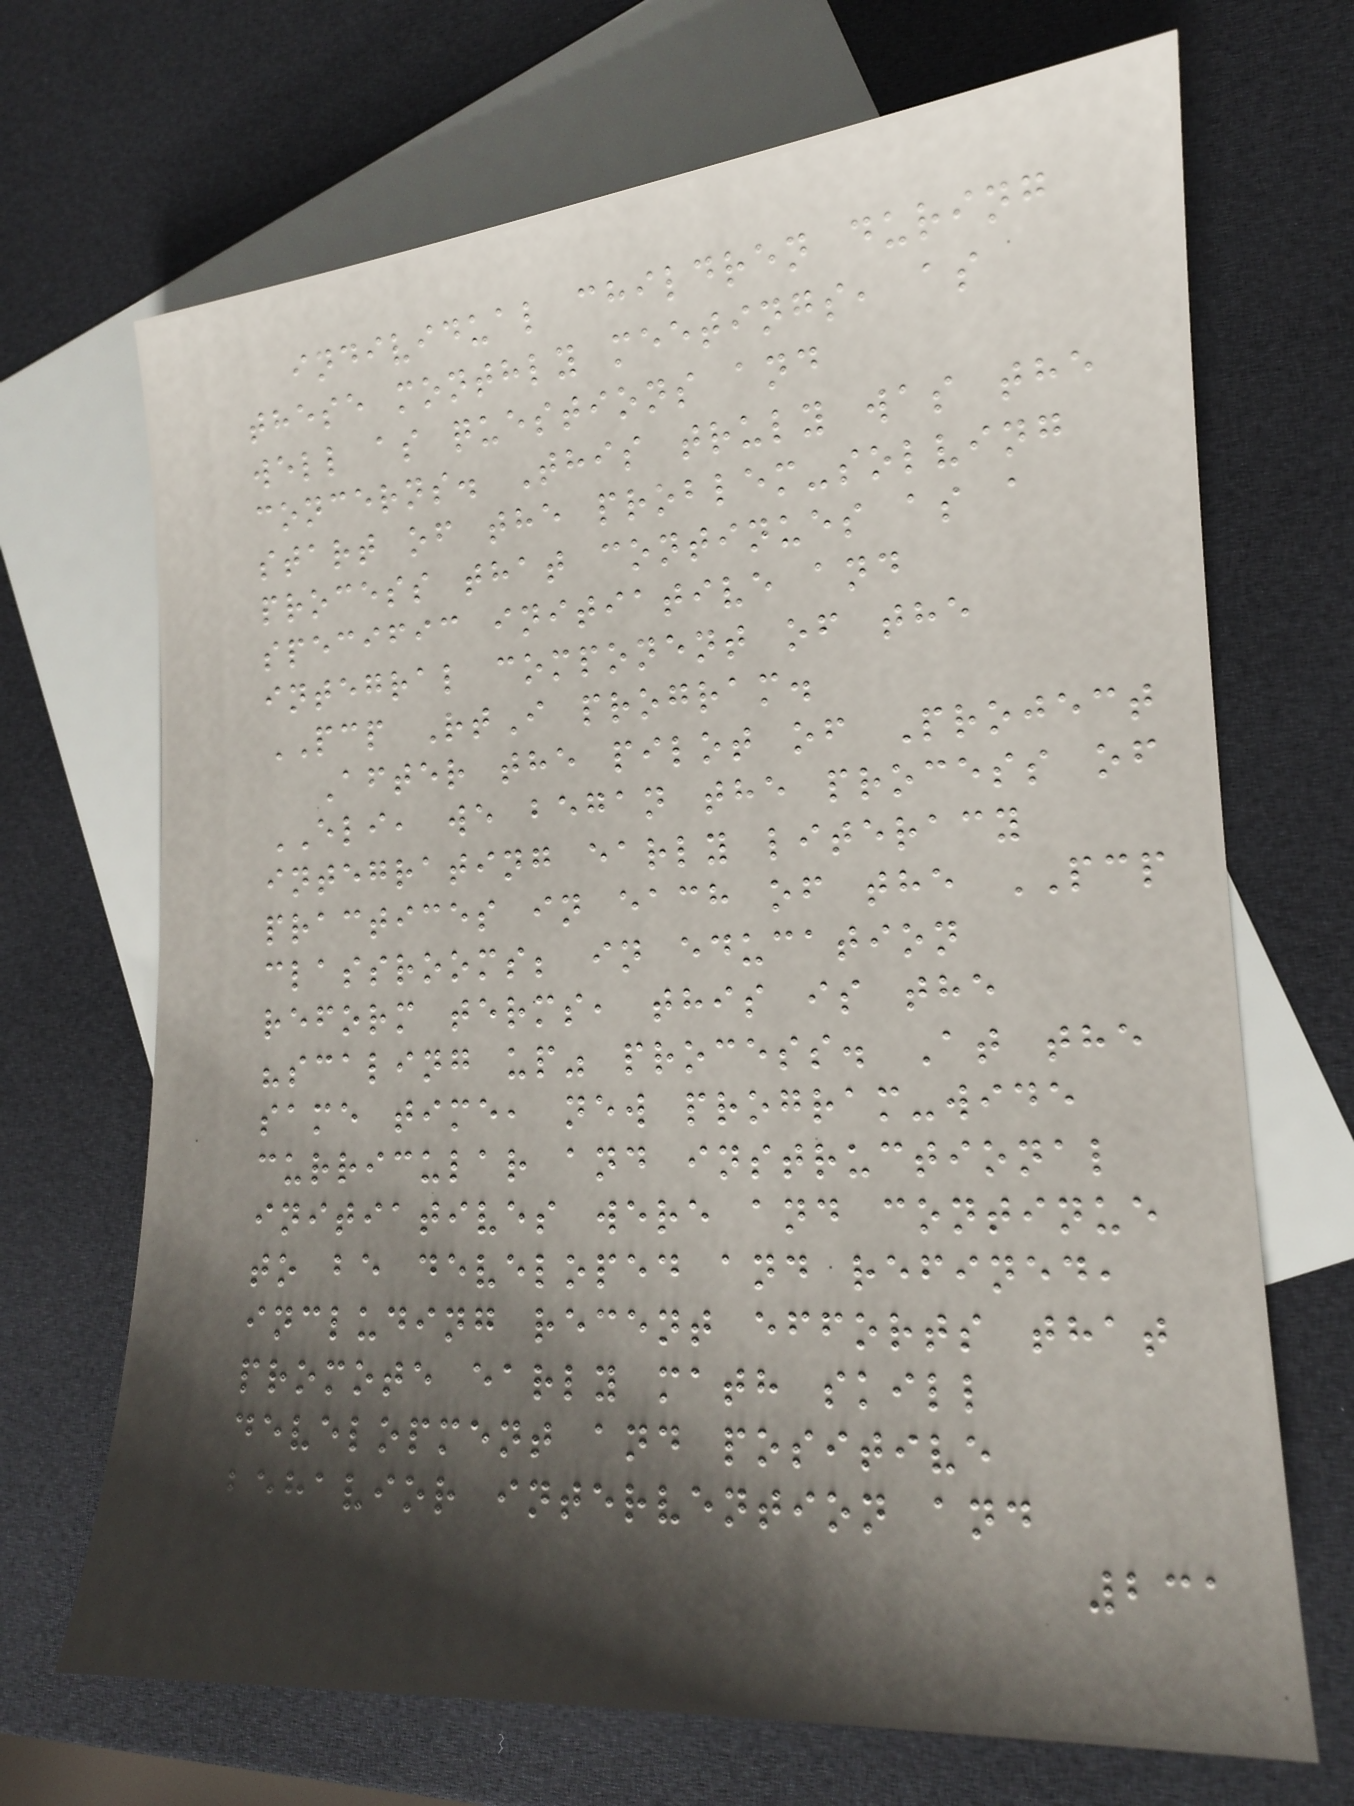individual children during
these monthly meetings, as
well as questions and
concerns. This truly was the
start of the problem-solving
process that continues as a
specific initiative and
integral component of the
PCP RtI program.
After the pilot of Project
ELI, we began the process of
integrating early literacy
practices in each of the PCP
classrooms; in education
reform terms, this is the
"scaling up" process. At the
same time, new program-wide
curricular and instructional
initiatives were and continue
to be developed and refined,
including recent efforts that
promote early math skill
development and positive
behavior intervention and
231
